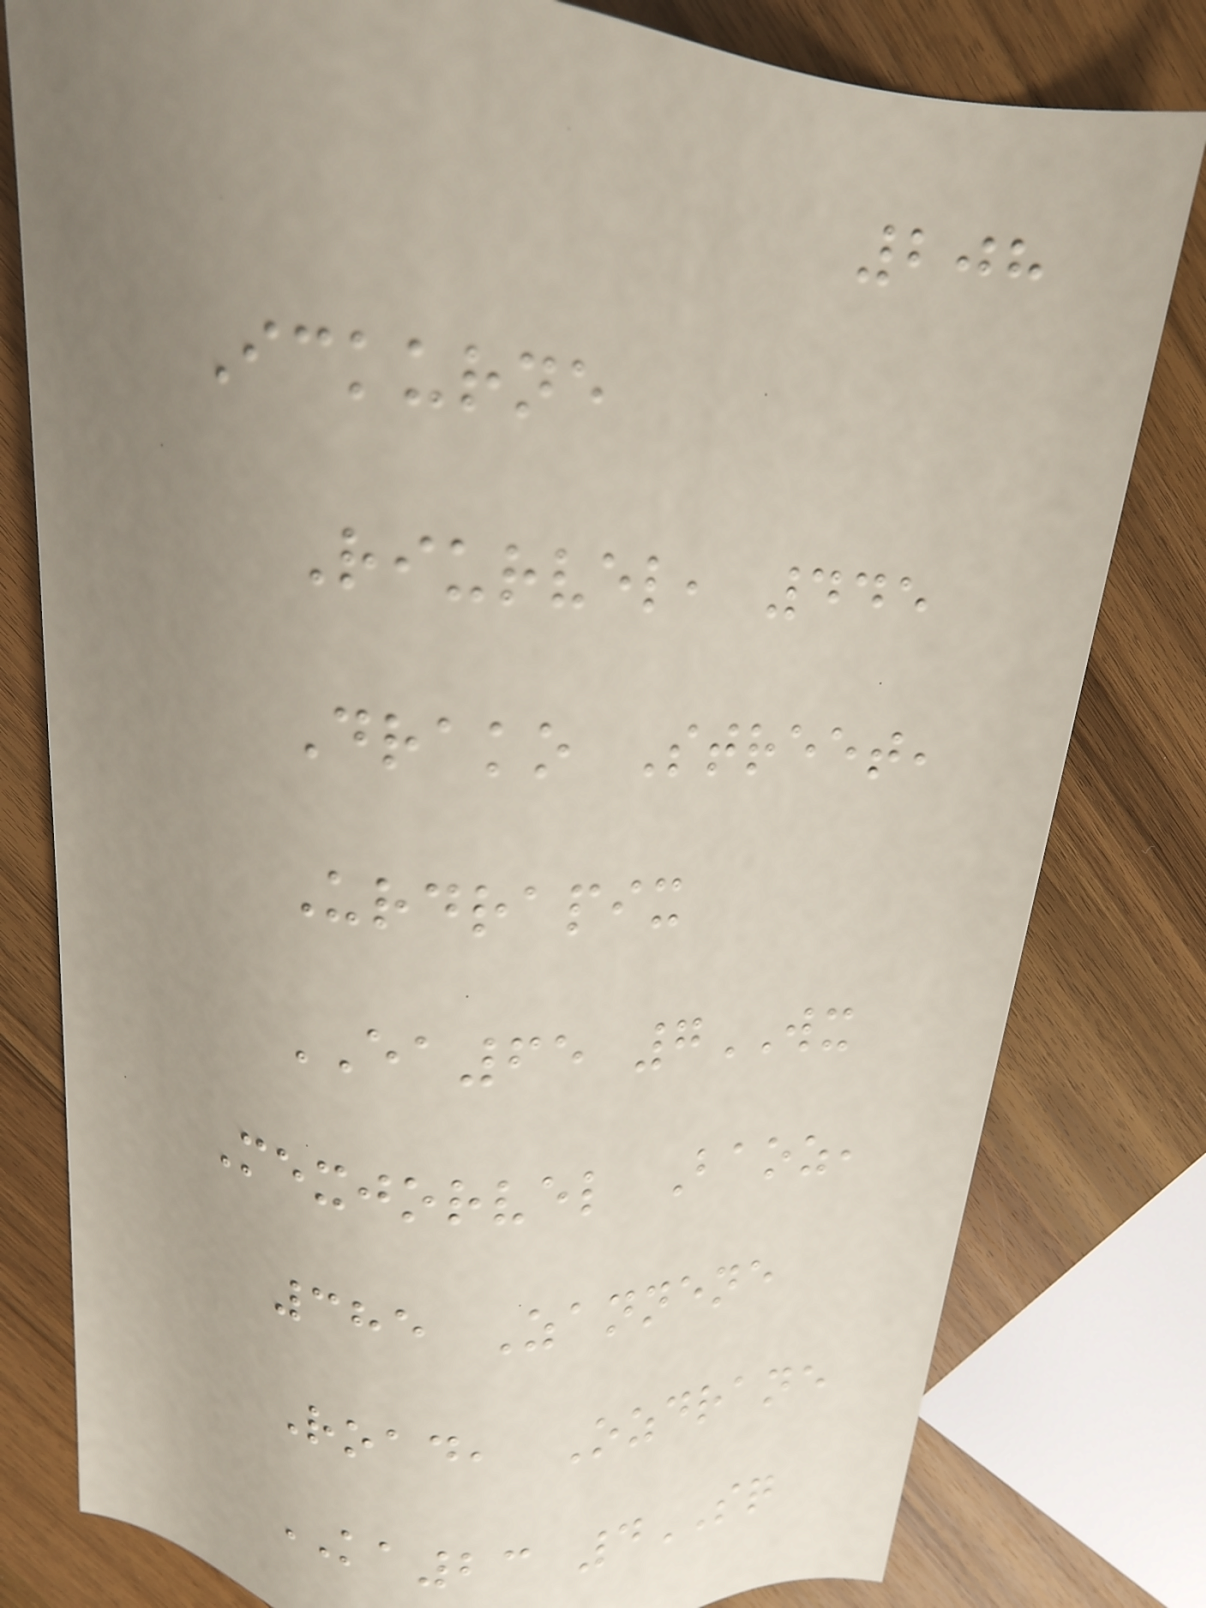208
Ickurne
Riurvel, 445
Drako Street,
Urdrapix
EA65 7WX
Mexjorvel Baoz,
385 Zannene
Road, Ozdrane
KA23 4SQ
